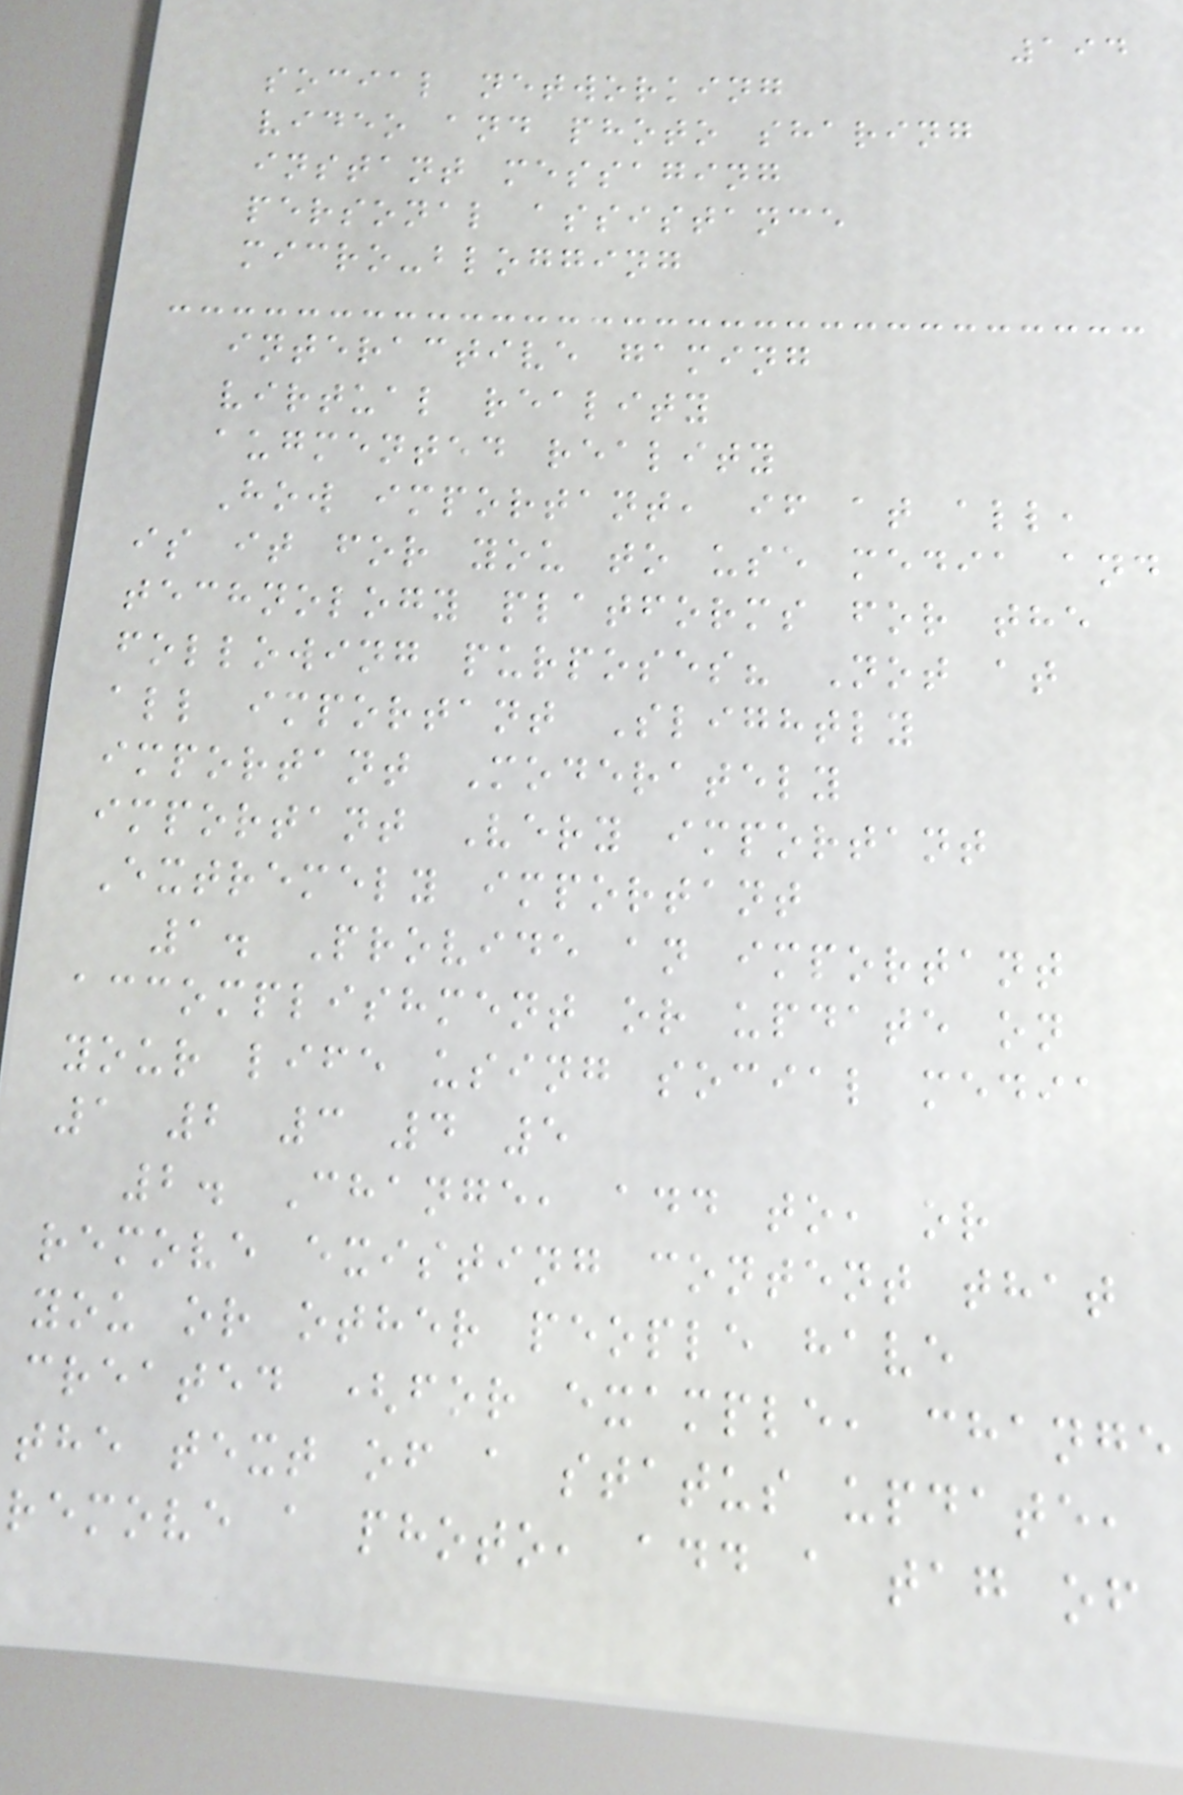194
social networking
video and photo sharing
instant messaging
personal assistance
micro-blogging
interactive gaming
virtual reality
augmented reality
How important, if at all,
is it for you to use media and
technology platforms for the
following purposes? Not at
all important Slightly
important Moderately
important Very important
Extremely important
1. Provide an important
accomplishment or update on
your life using social media
1 2 3 4 5
2. Change, add to, or
remove existing content that
you or other people have
created (for example, change
the text of a status update,
remove a photo, add a tag of
